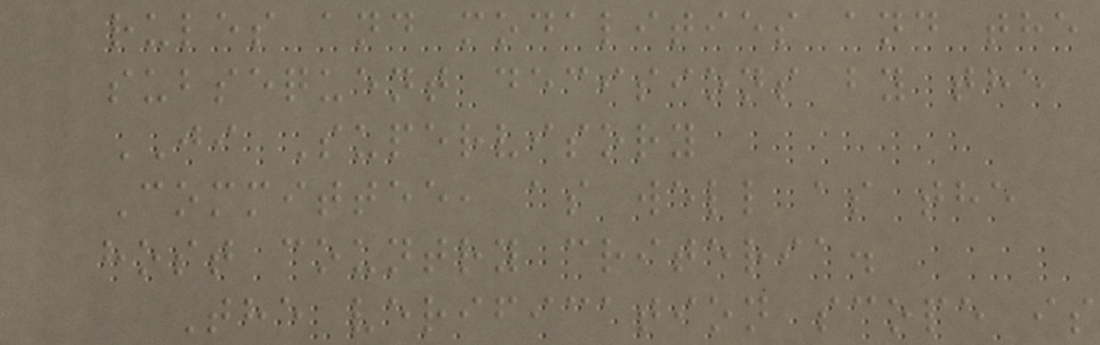rules and modalities and the
subsequent decisions by the
JI Supervisory
Committee, as well as the
host country criteria.
The verification scope is
